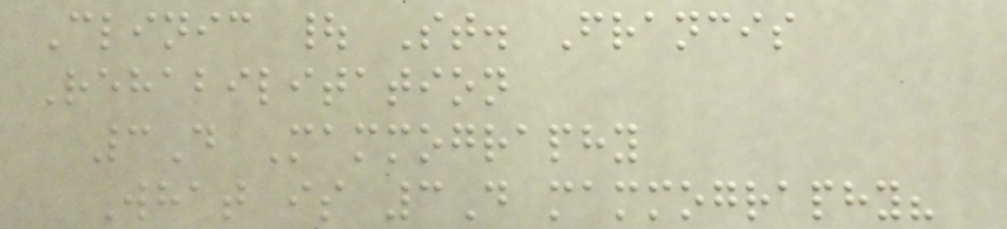Clinic | St. Francis
Rehabilitation
3D Mammography
What is 3D mammography?
